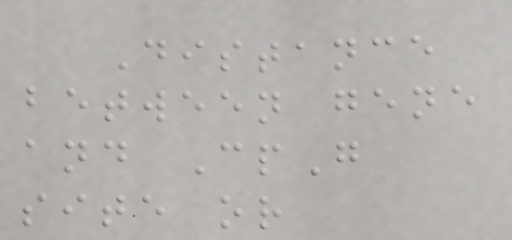Distance
between gene
and CpG
site or
